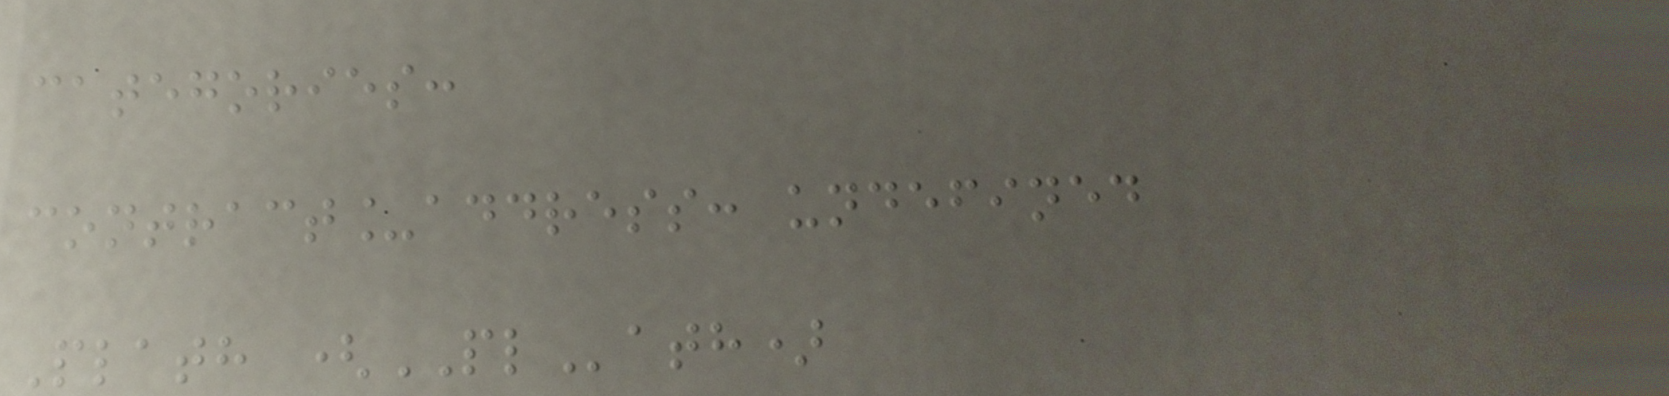categories:
contract_address: undefined
Plath (PLath)
